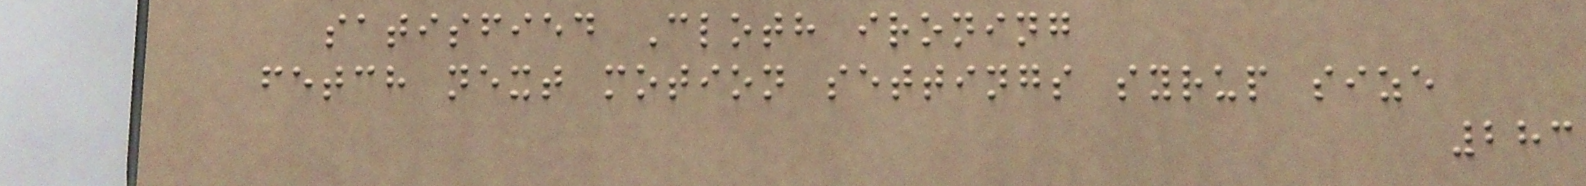satisfied Cloth ironing
fetch next motion settings syrup size
283
